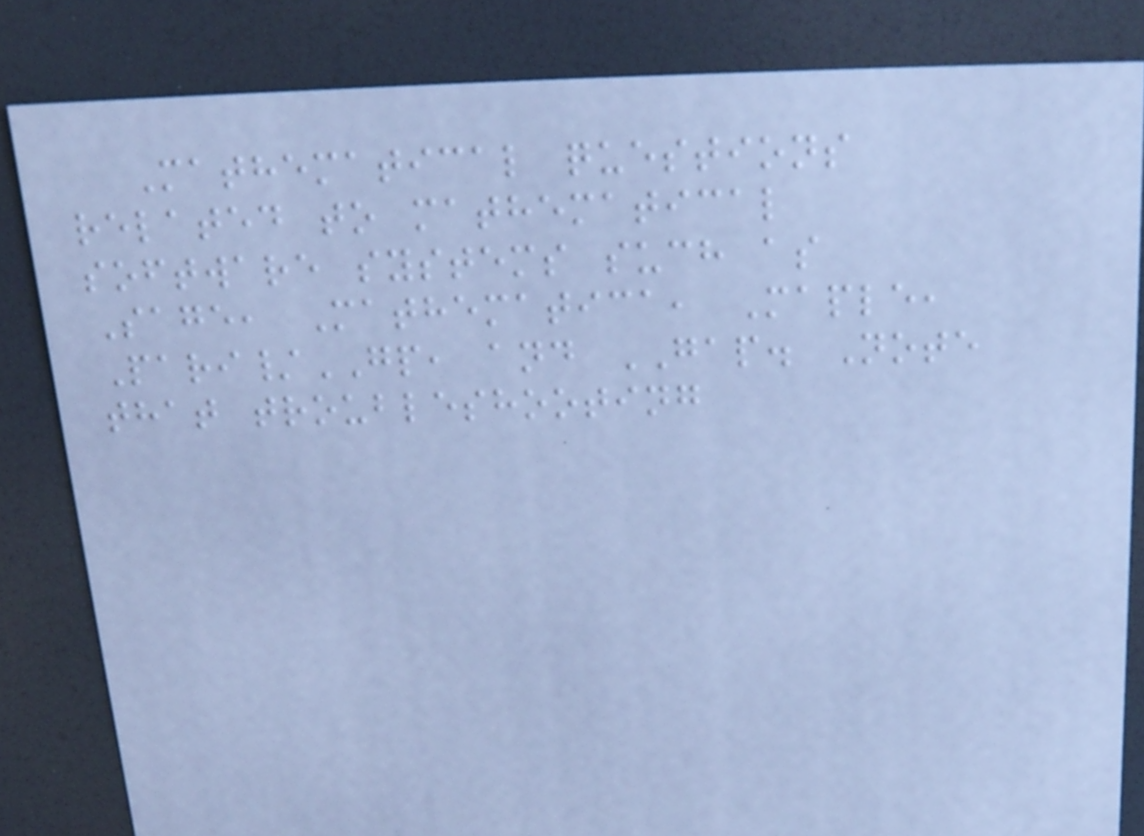Mathematical questions
related to mathematical
software systems such as
Sage, Mathematica, Maple,
Pari/GP, and GAP. Note
that troubleshooting
